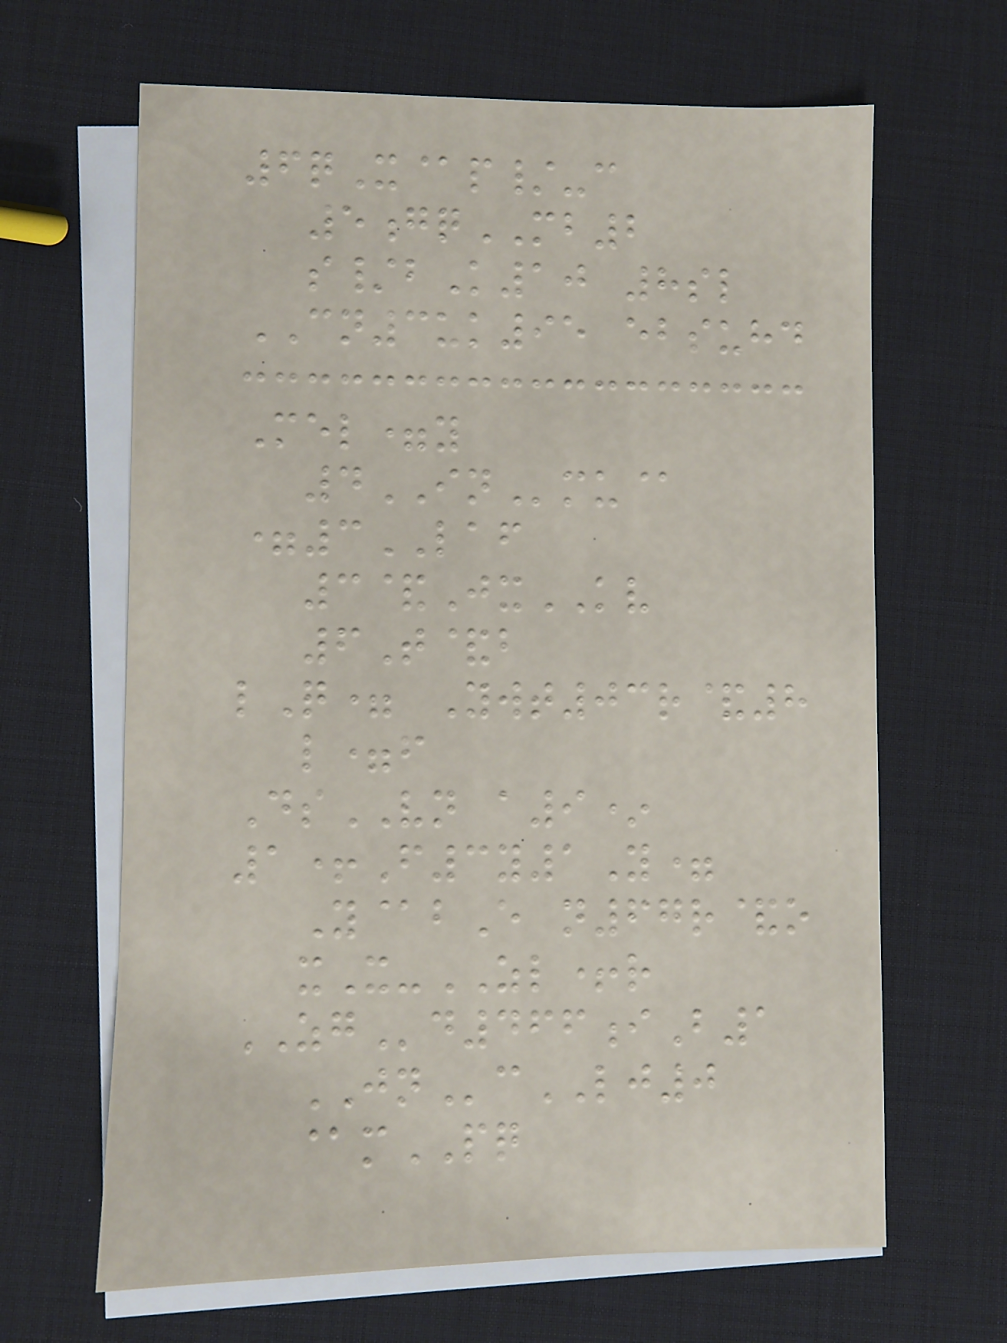6qX@p/-c
5gqMB2
s/bK10 8sl
CN3uk95 ebsuhd
Mel=y
4INmu@
=3LAF
3&JxKV
6T&b
lQ= Ywt03r&8
l=f
DsVN a9*
1+F3y1Y=
Y@bE n67r&o
xX-ZL+r
ZGd466iB1
JNcLJ0
@mPQ
